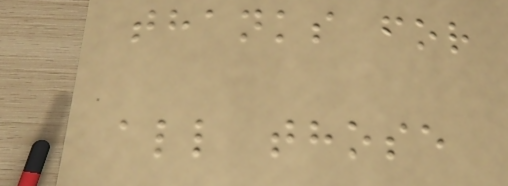thanks for
all those
